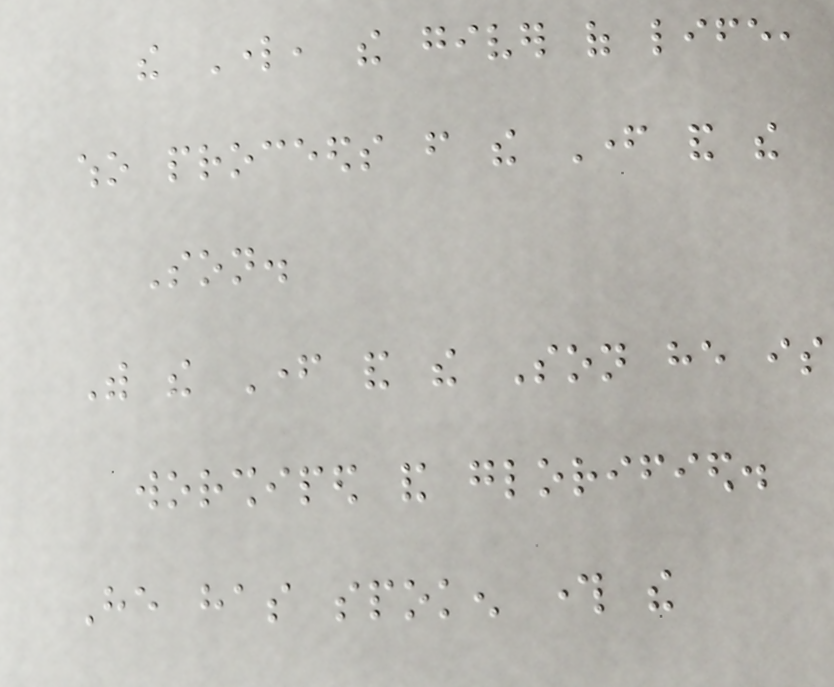the Lord, the giver of life,
who proceeds from the Father and the
Son.
With the Father and the Son he is
worshiped and glorified.
He has spoken through the
